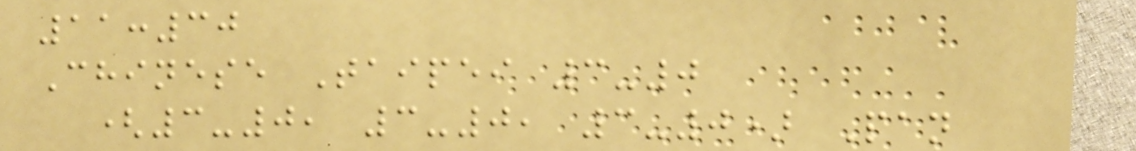11:30
Chinese Taipei 3-0
(3-0, 3-0, 3-0) Pan
